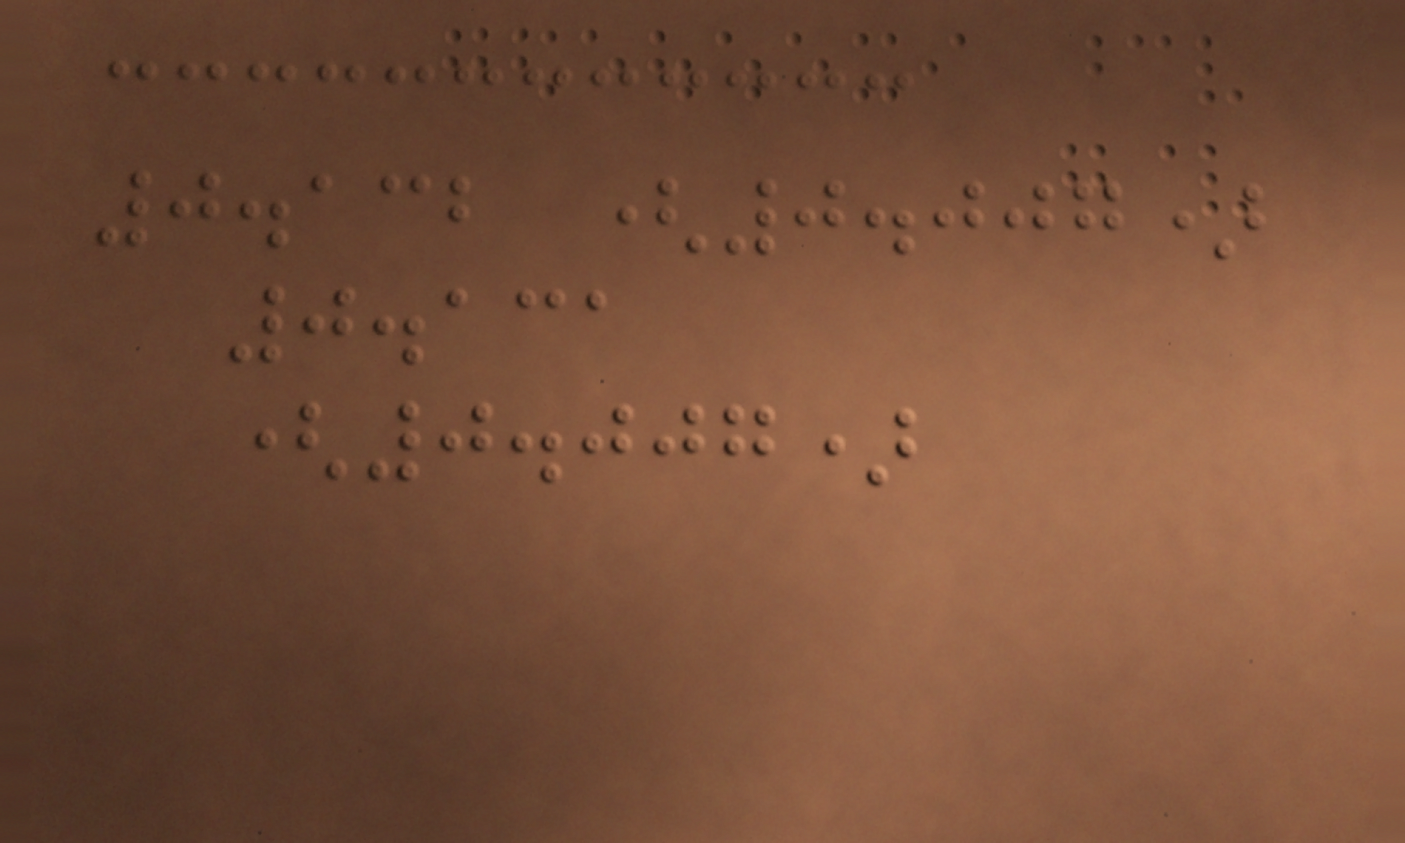0.132 (0.007)
0.131
(0.007)
